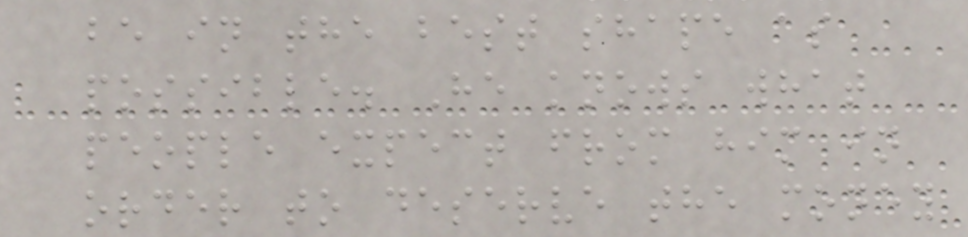be in the best shape as
possible. He knows what
people expect from him in
order to deserve the money
